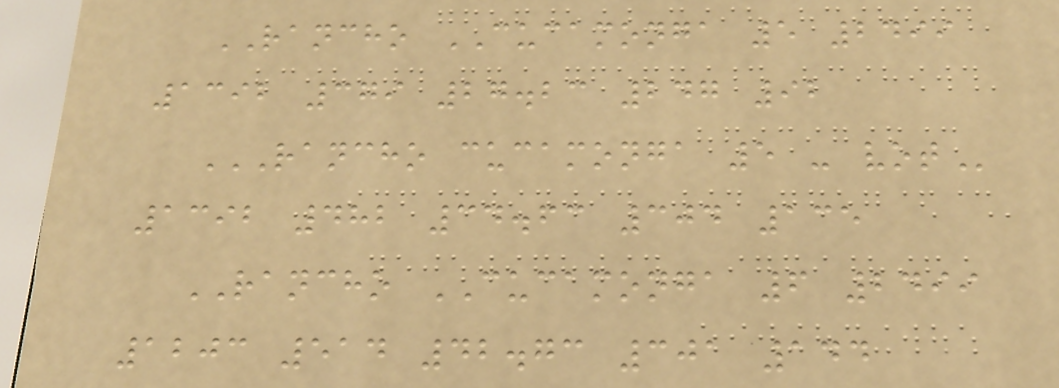RANCHO CUCAMONGA 5 2499
1392 379 27.23 247 92
RANCHO CUCAMONGA 5 - VOT
1392 482 34.63 304 135
RANCHO CUCAMONGA 6 2499
1203 514 42.73 301 144
